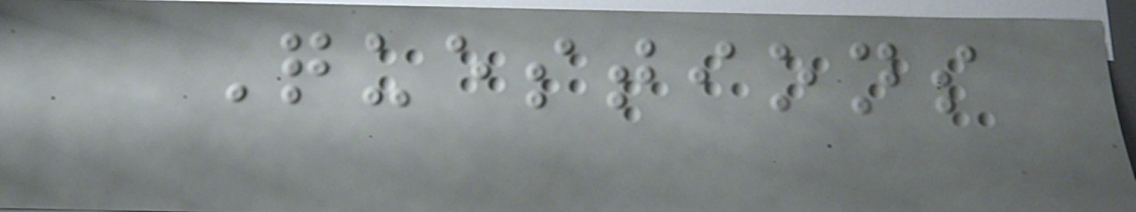Questions
